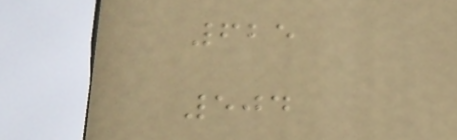625
504
